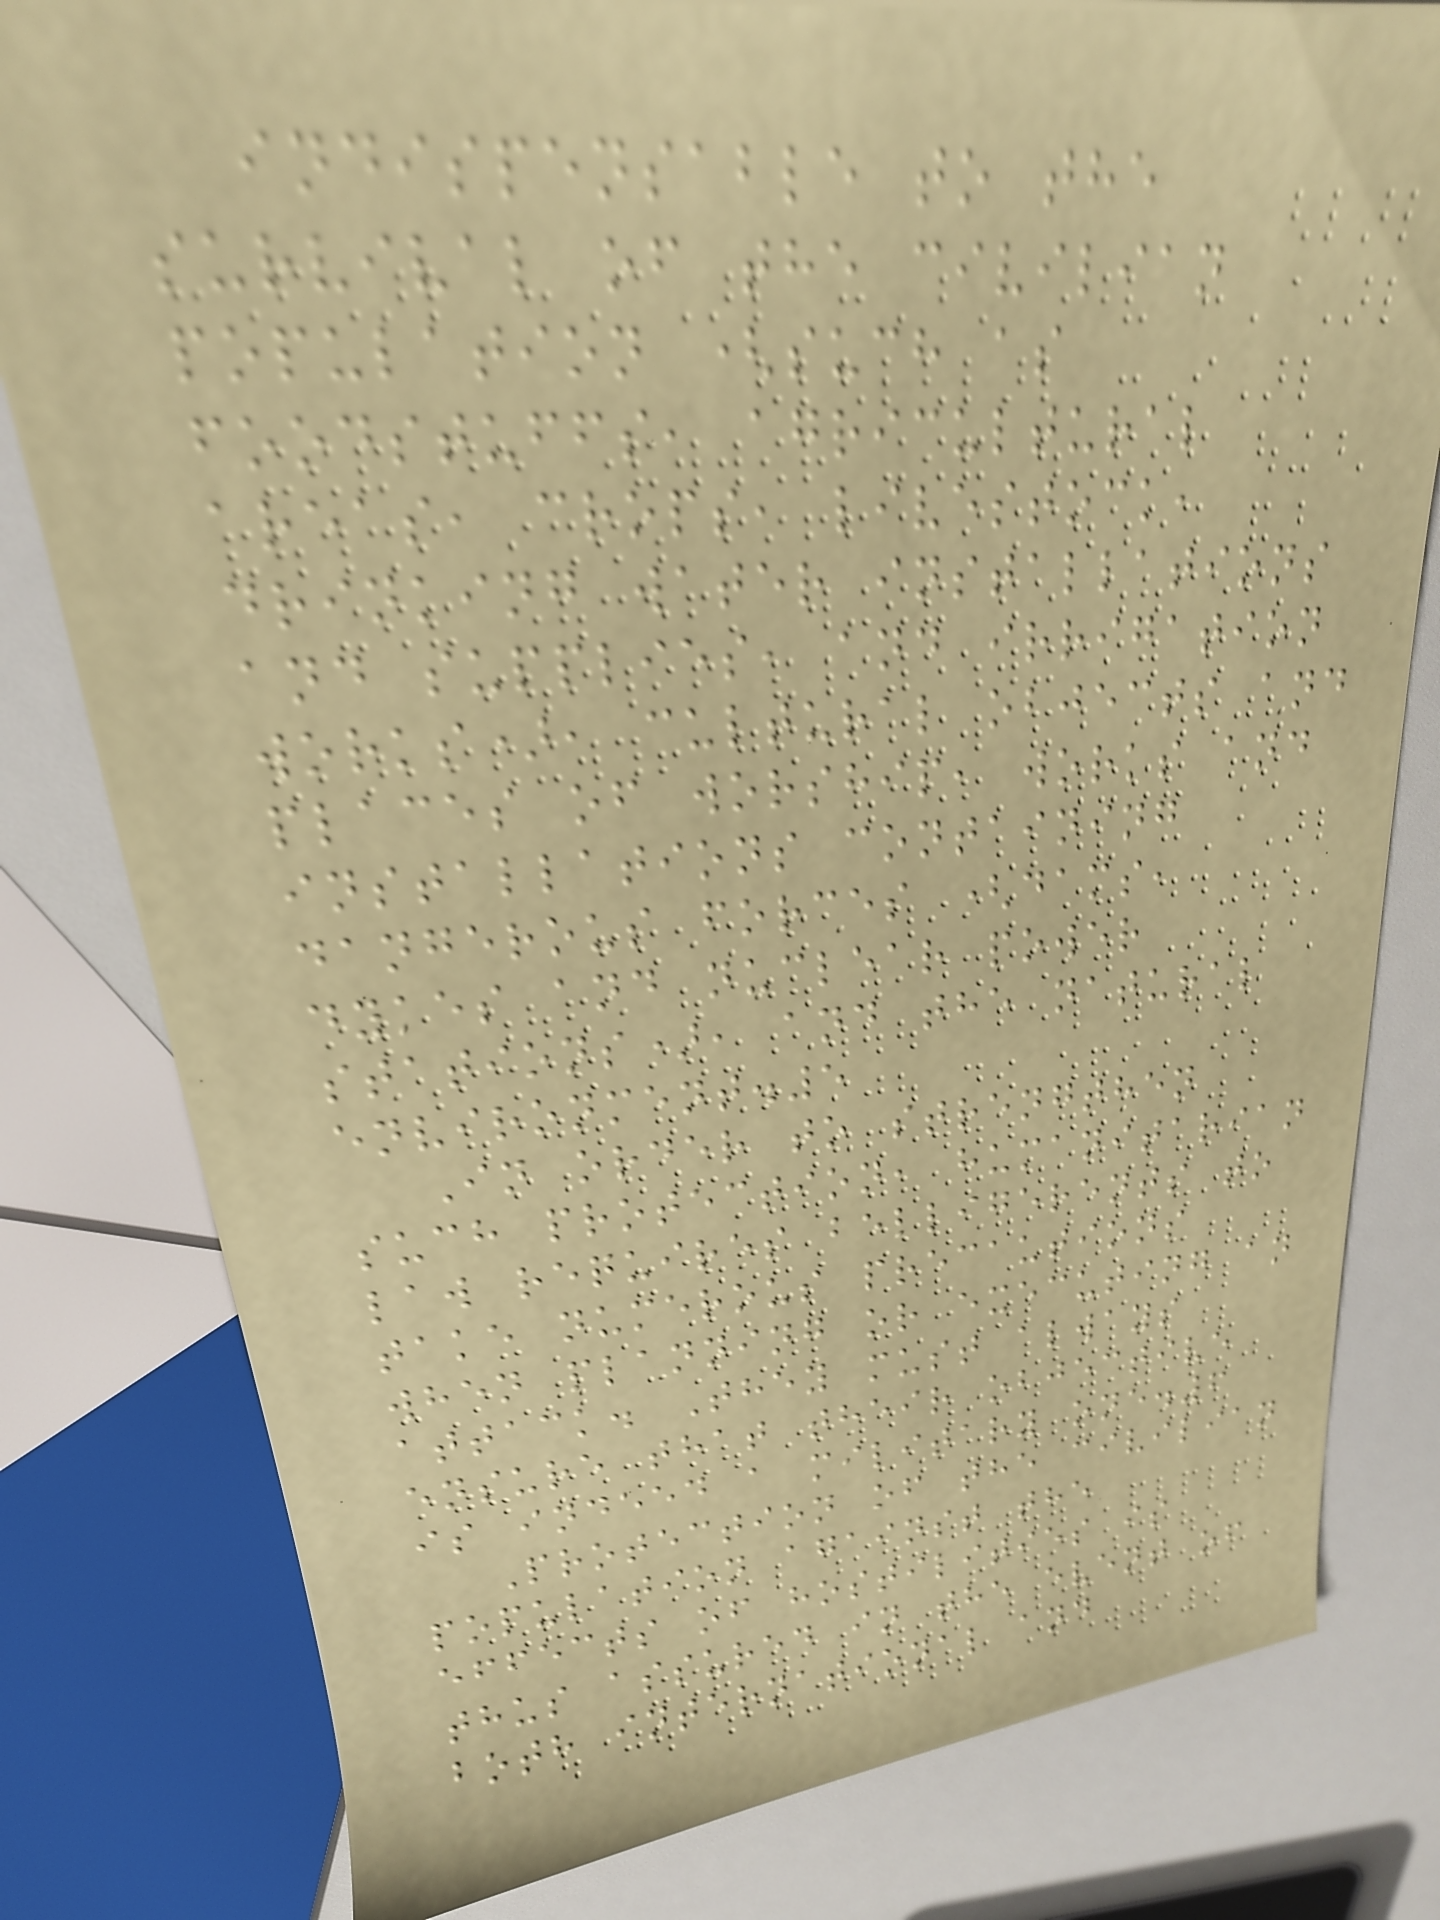indispensable to the
survival of the civilian
population (such as
foodstuffs, agricultural
areas, crops, livestock,
drinking water installations
and supplies, and irrigation
works), cultural objects and
places of worship, works and
installations containing
dangerous forces (dams,
dykes and nuclear power
stations), and the natural
environment.5
In order to strengthen
such protection, humanitarian
law requires belligerents to
take numerous precautions
when planning or executing an
attack. They must always
ensure that their objective
is indeed a military one.6
Protection of the civilian
population against the
effects of hostilities is
thus assured in the event of
both international and
